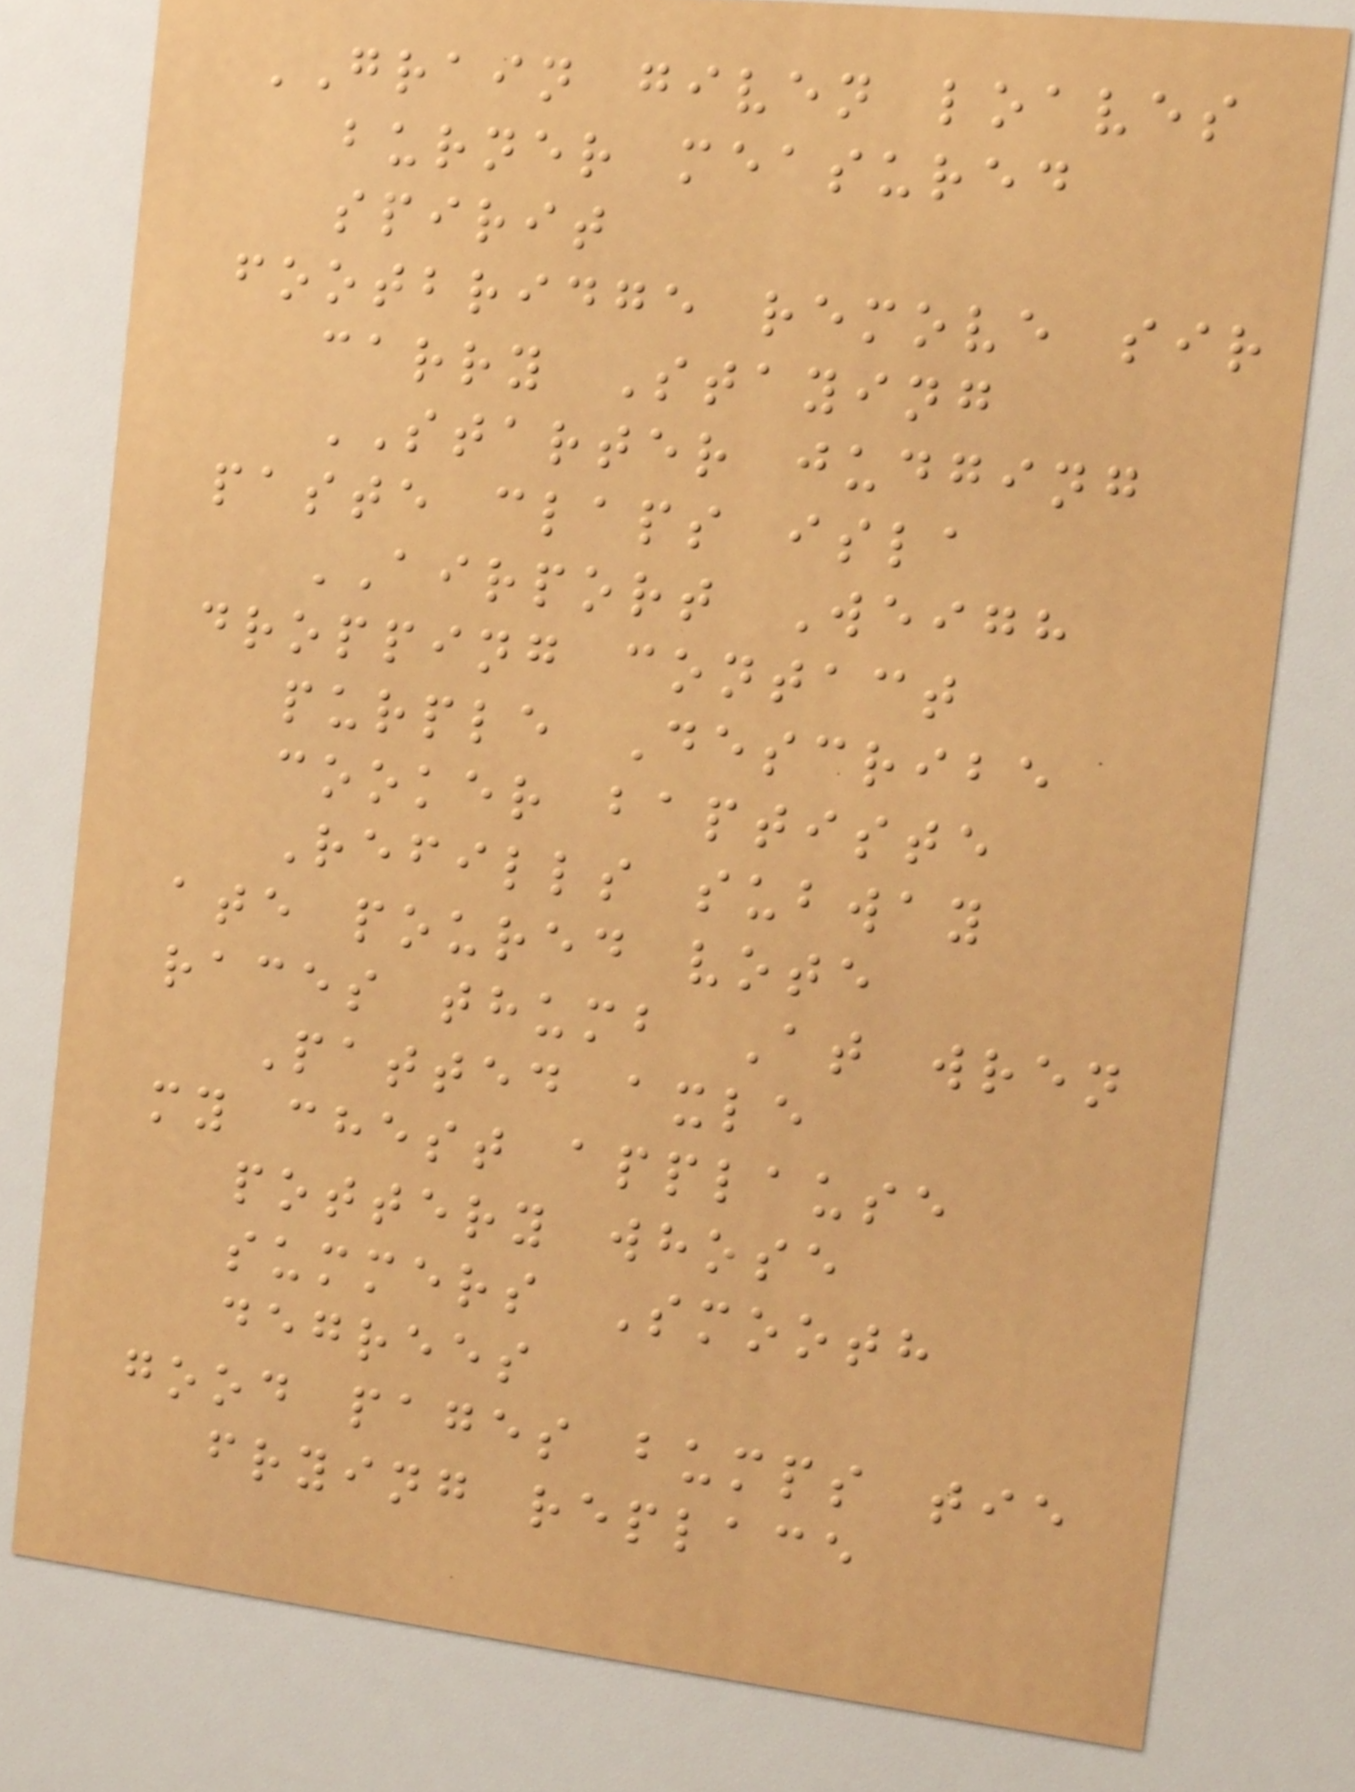GRAIN given loaves
burner measured
spirit
footbridge remove sir
carry Staying
STARTER judging
paste claps isla
AIRPORT Weigh
dropping contact
purple Describe
cooker baptiste
Refills subway
ate poured vote
races thumb At wren
Patted axle
my chest applause
pottery whose
summers Smooth
degrees
good pages bumps tie
frying replace
